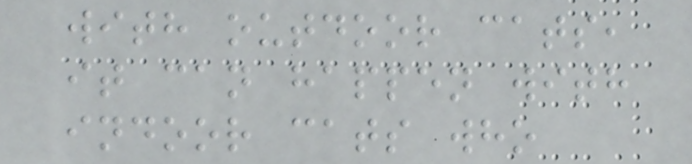with outdoor cats,
it can happen with
indoor cats who
